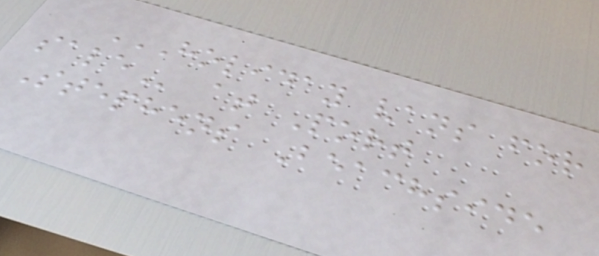HOLIDAY VANS FOR
SALE at Port
Stephens Beachside
